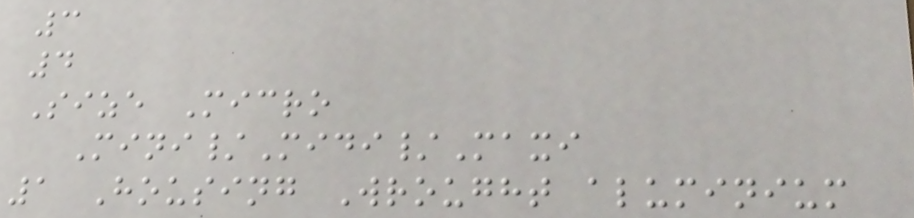3
4
Size Micro
Mini/Midi/Maxi
1 Housing Wrought aluminium
